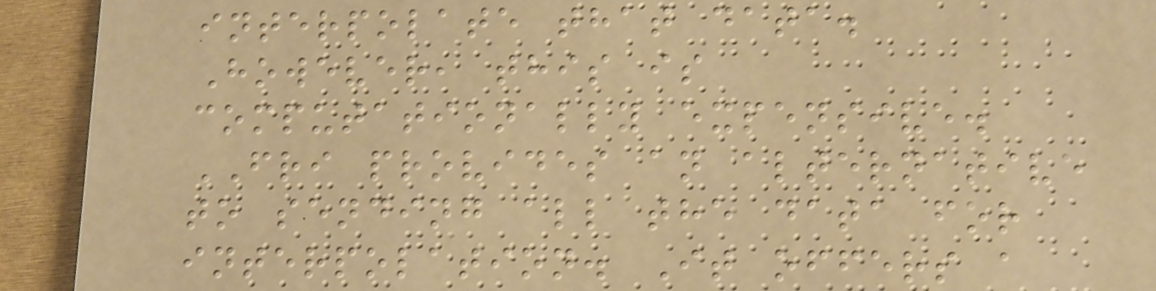interpolate that data.
However, this is
computationally expensive.
FRI provides an alternative
to sending all the data for
interpolation. It offers a
